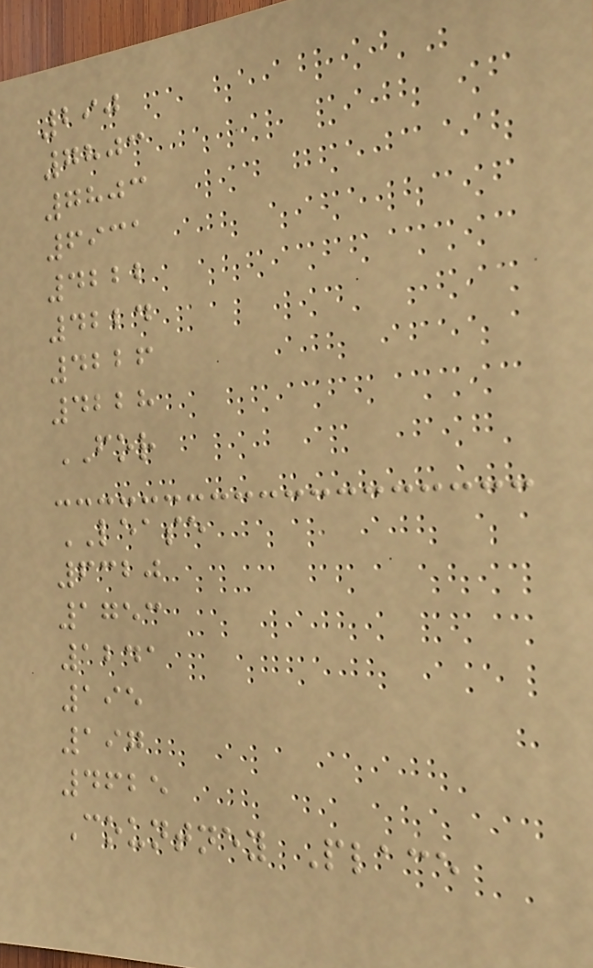290
7803
7803
6931
4222
4224
4226
4228
FOR
LEASE
6320
1753
1241
195
197
4625
Countney Place
